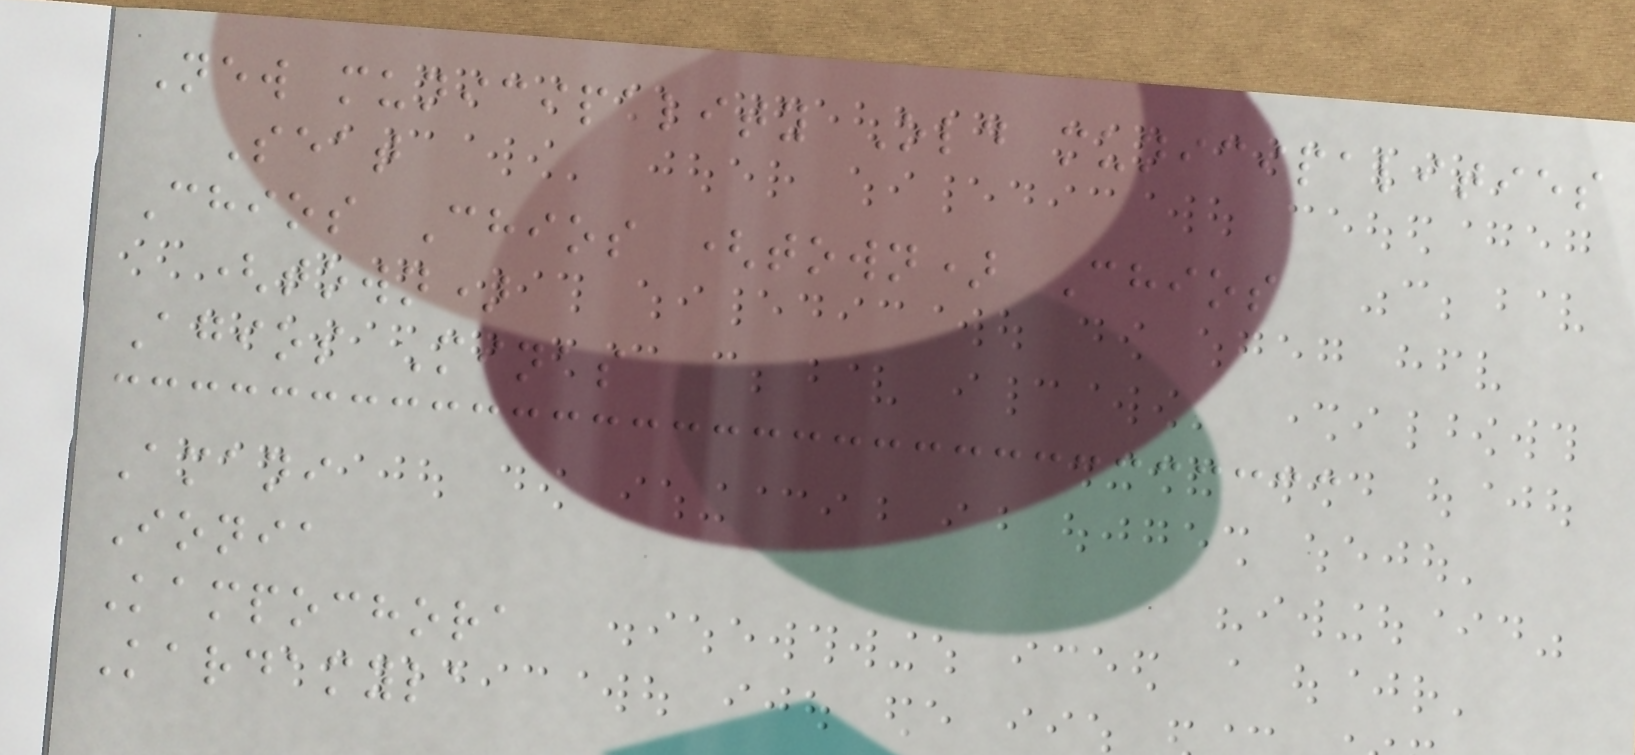New municipality Old municipalities
Seat
Chios Chios (town) Chios
(town)
Agios Minas
Amani
Ionia
Kampochora
Kardamyla
